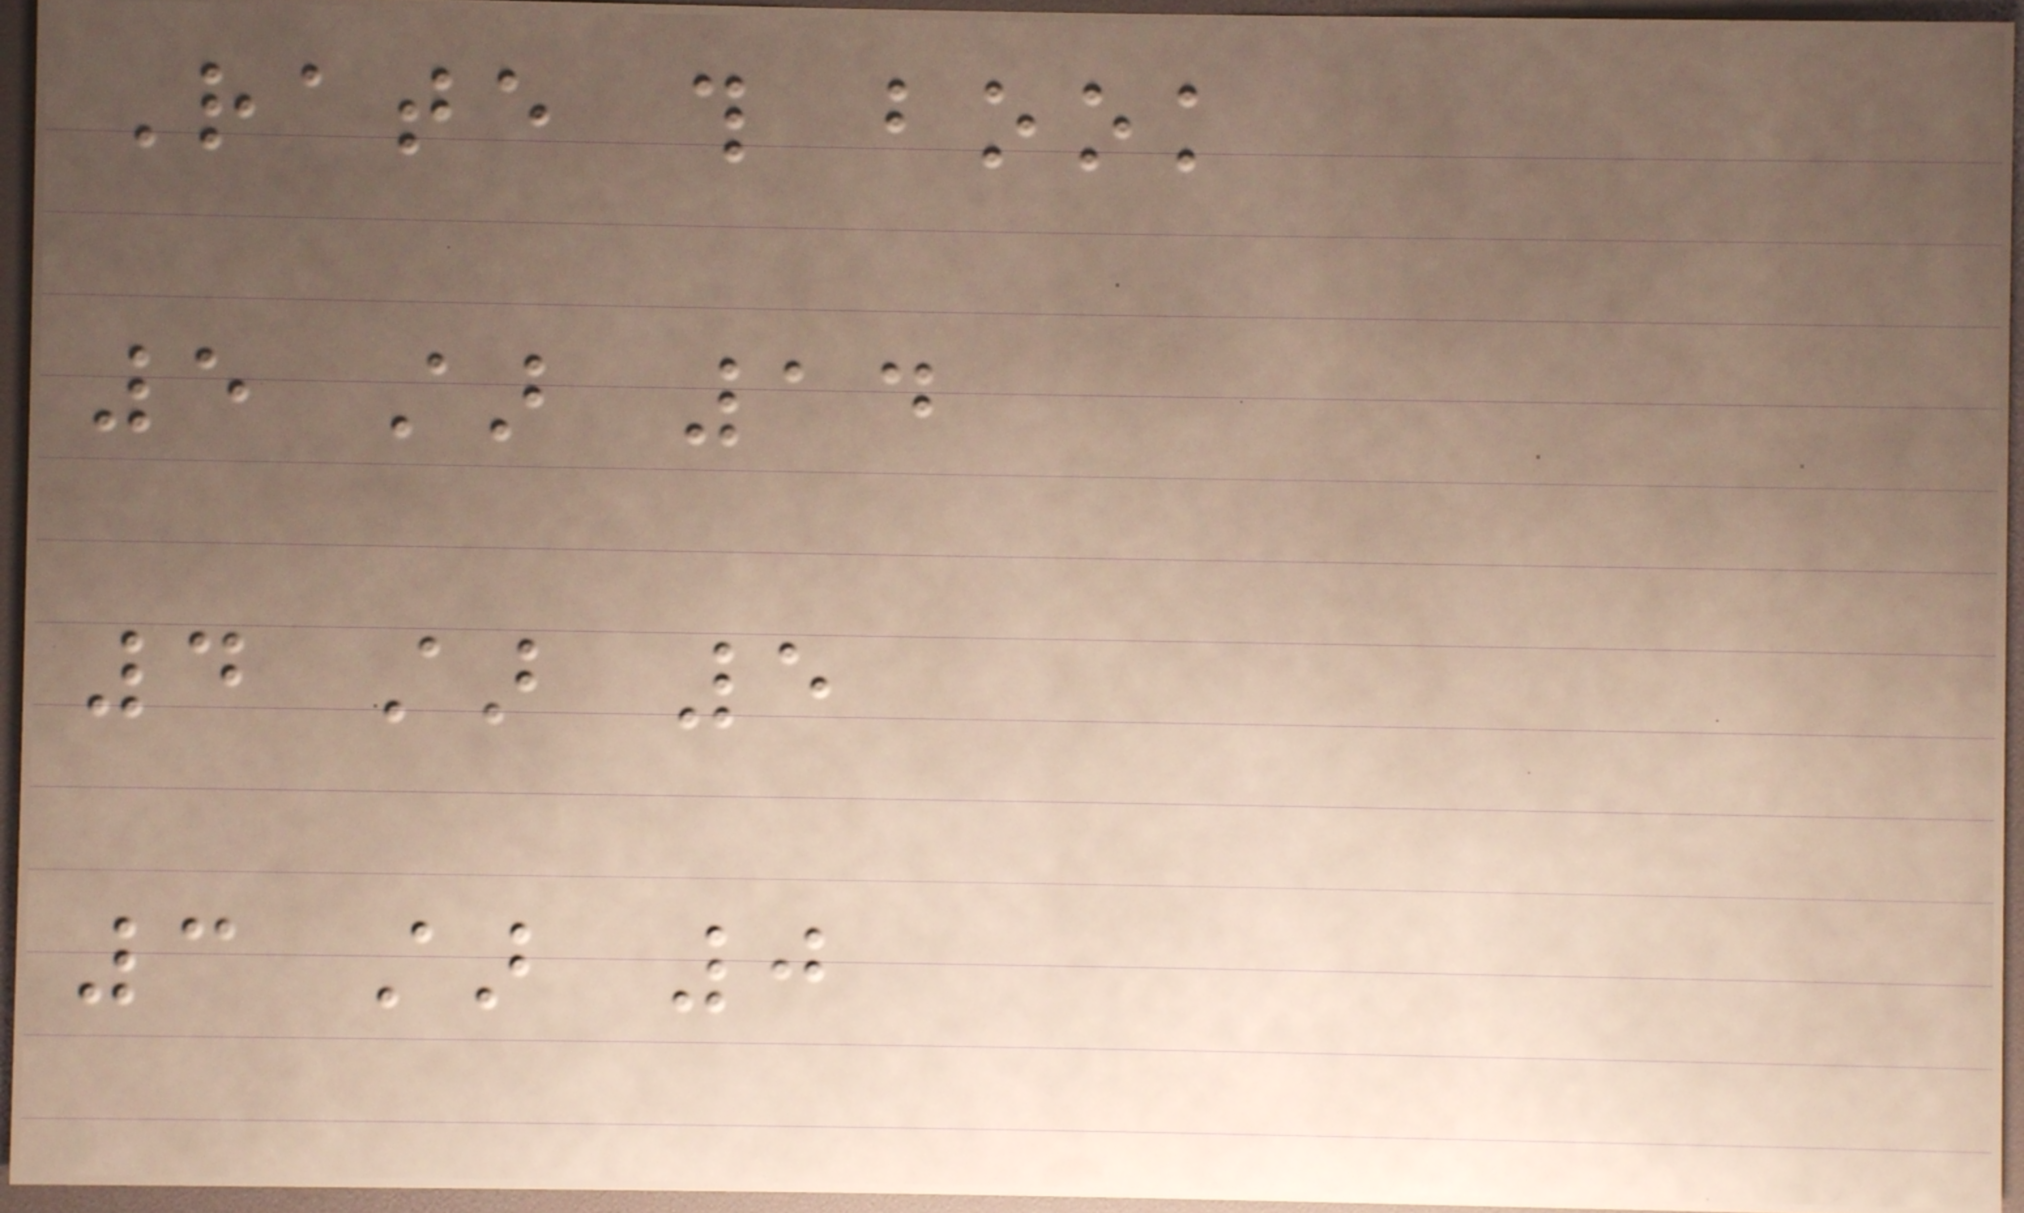Rate this book
5 star 14
4 star 5
3 star 0
